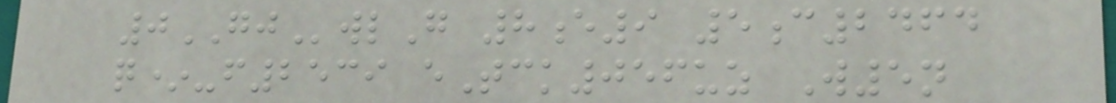0GJwlG 8e9 5c2464
q*-f2539 eTck056uz W5n
